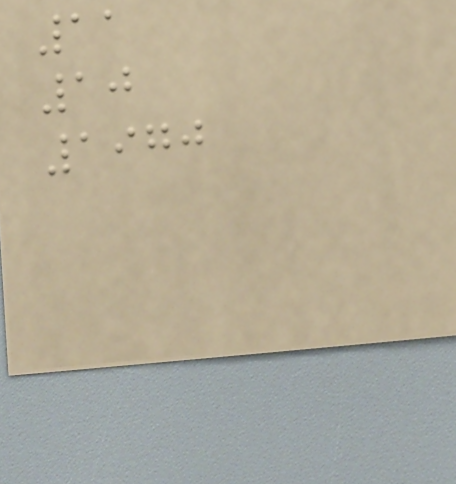11
10
1970
